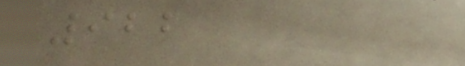922
